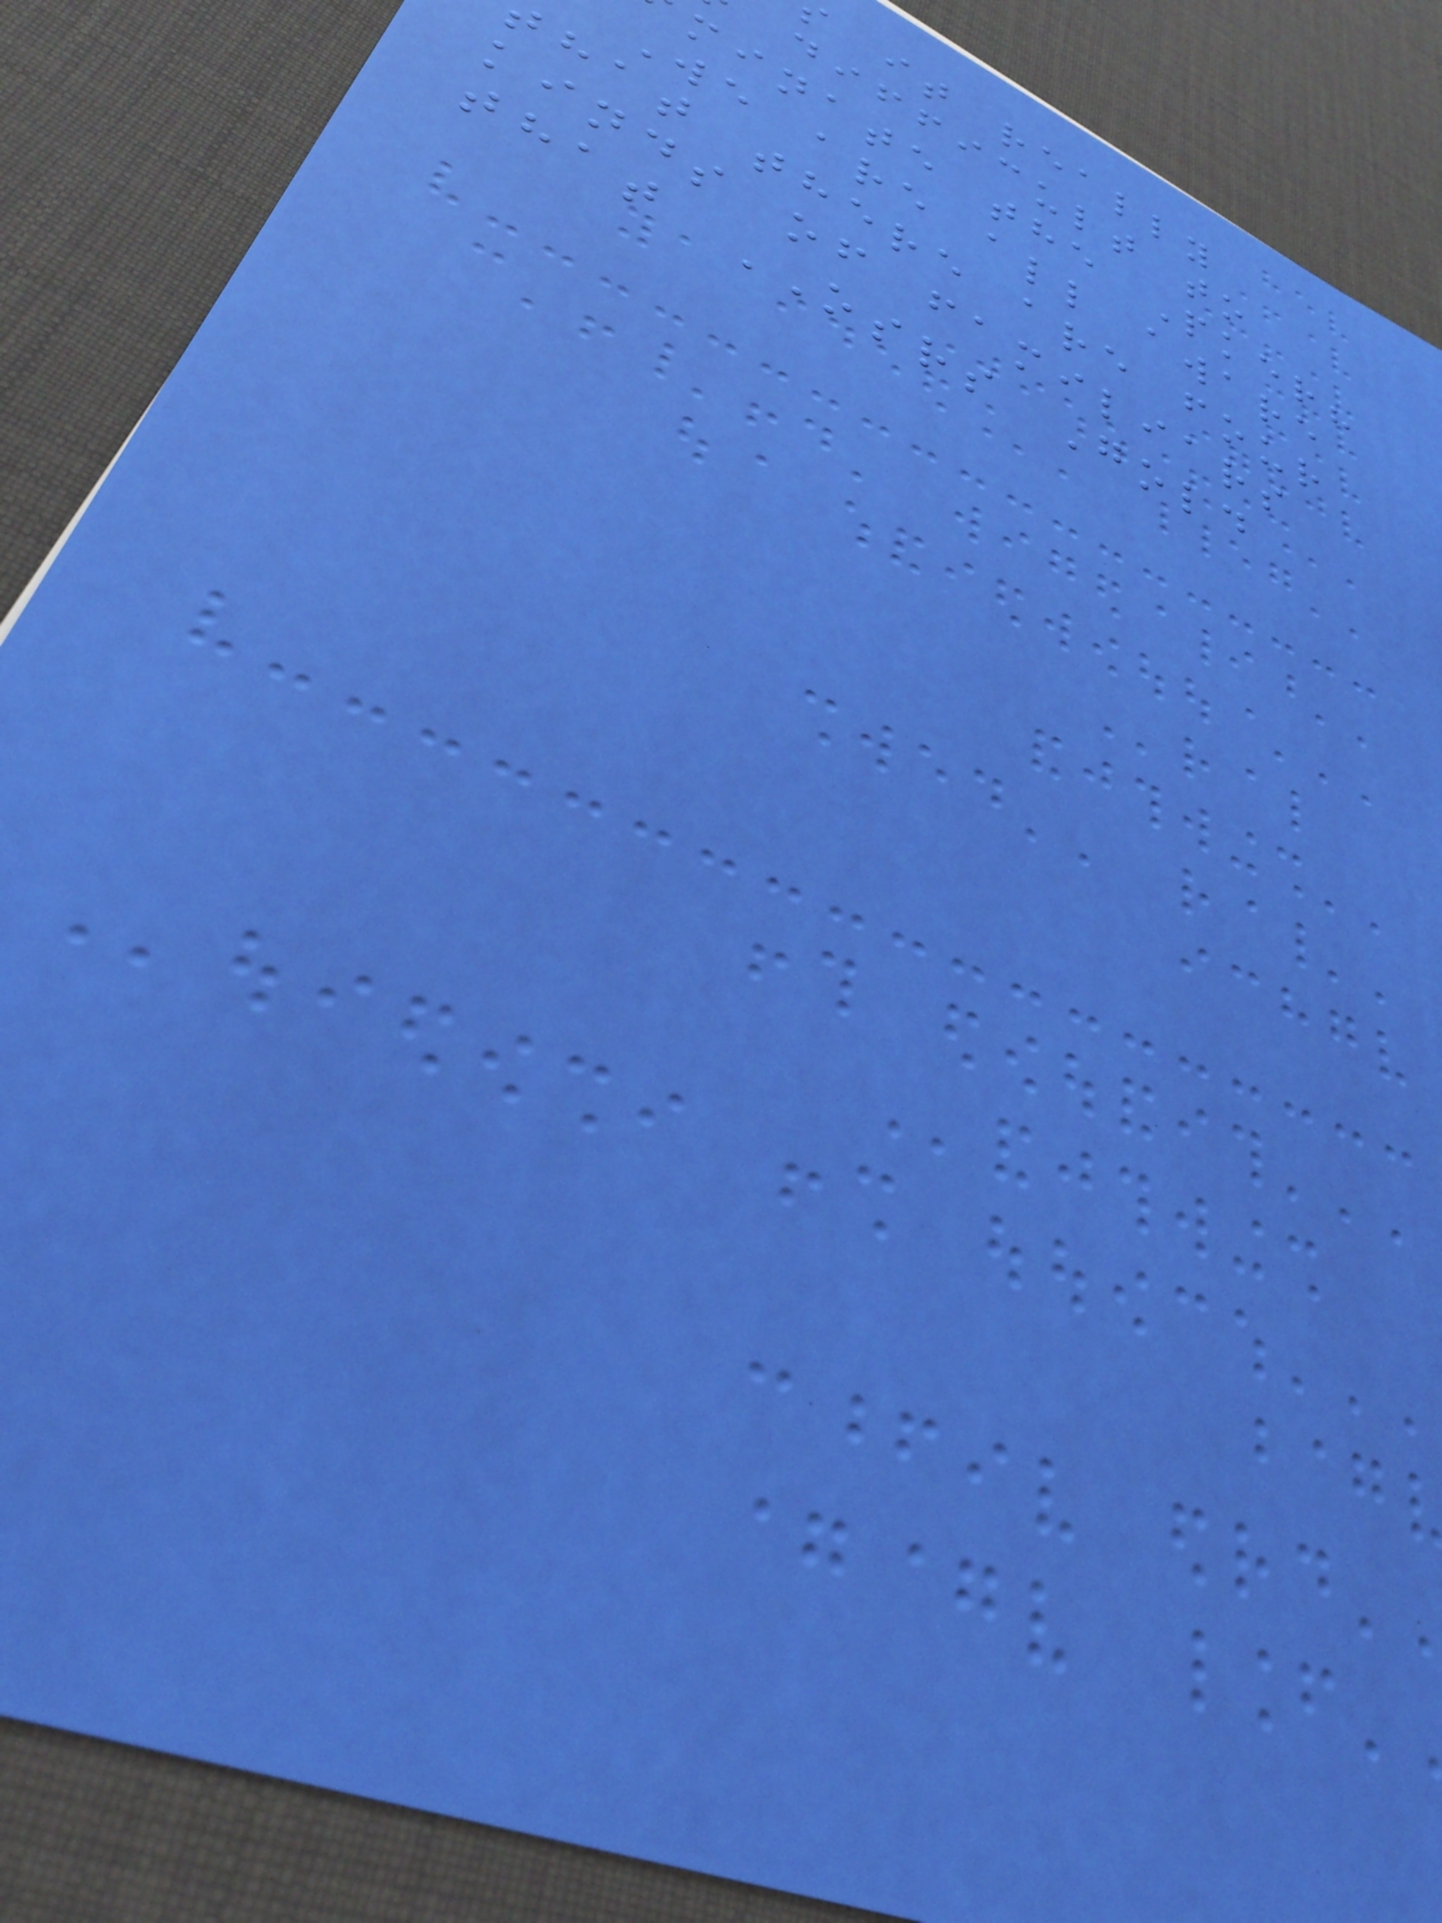it really
difficult to
minate the Pker?
We are all aware
hat there are four
kinds of familiars
that OSRS Gold
